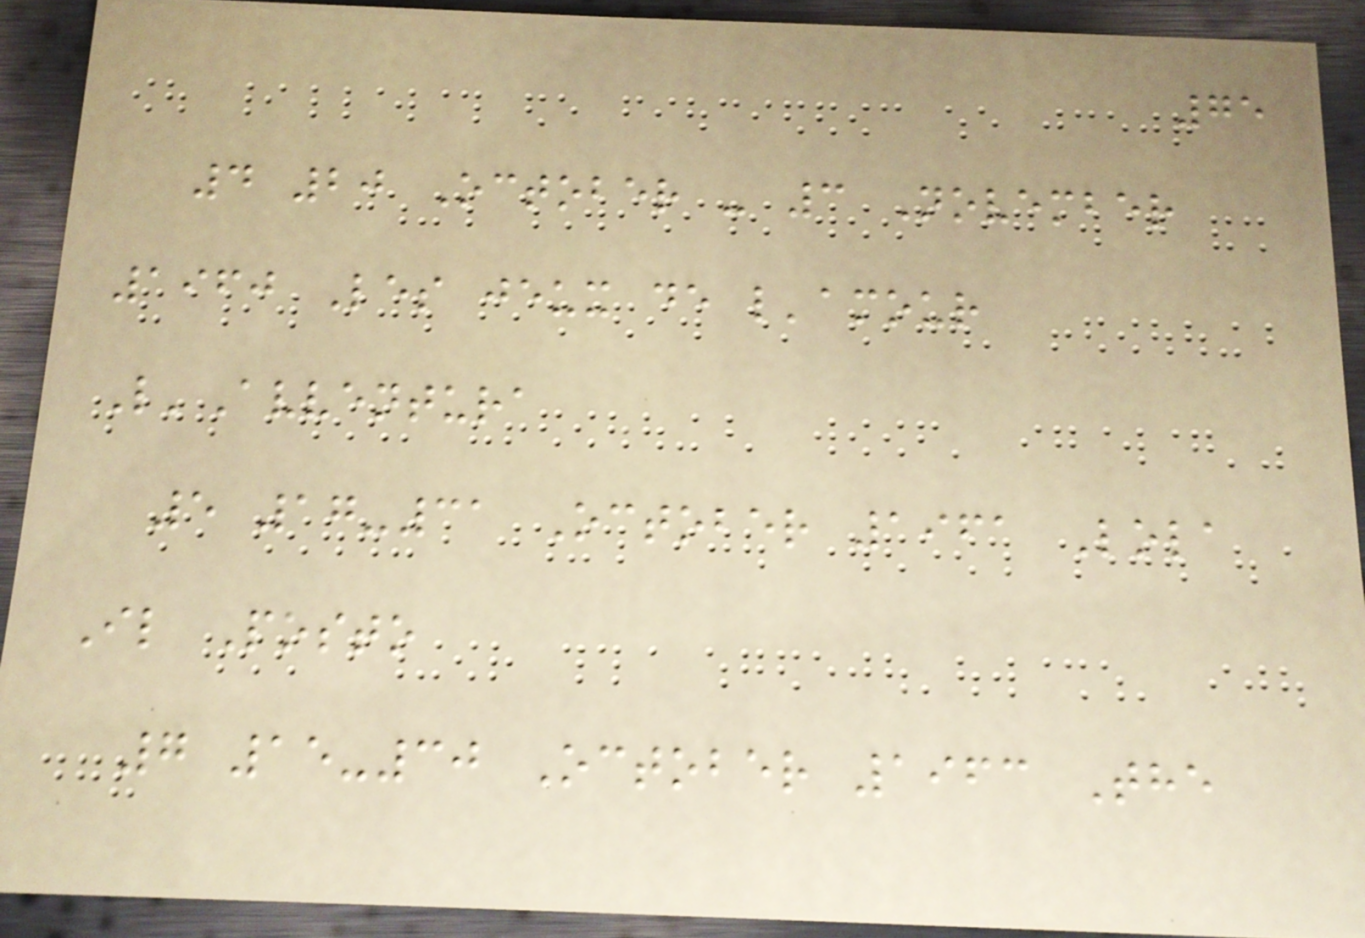75
4 20 October - 3 November
1960 Les jeux de l'amour
L'Avventura
5 17-31 October 1961 Lola
Il Posto
7 15-30 October 1963 The
